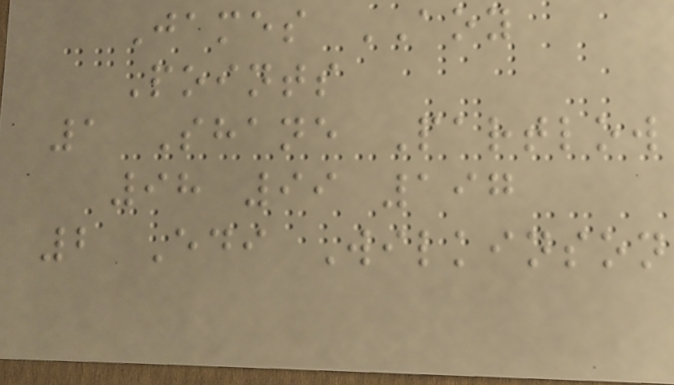James AOY
Points
1 Shane Partlow
98 99 197
2 Edi Wilkinson
